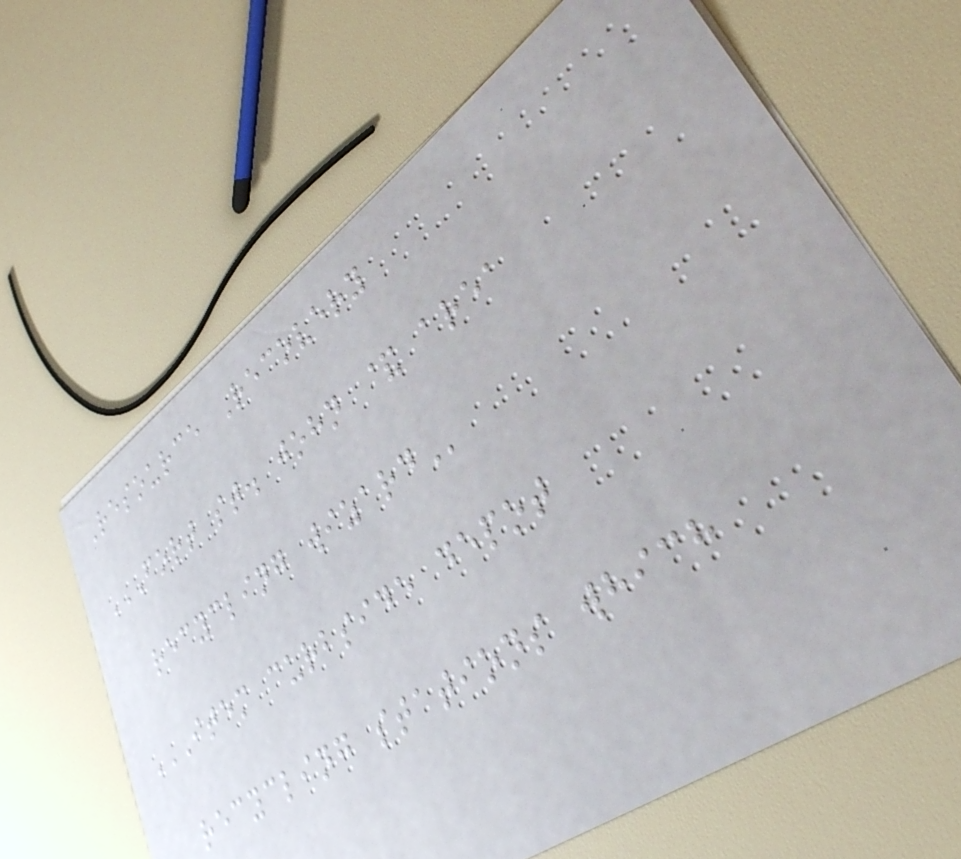Resource Recovery
FORT ST. JOHN & AREA
RECYCLING WIZARD
ITEM CURBSIDE DEPOT
RECYCLING STATIONS WHICH
